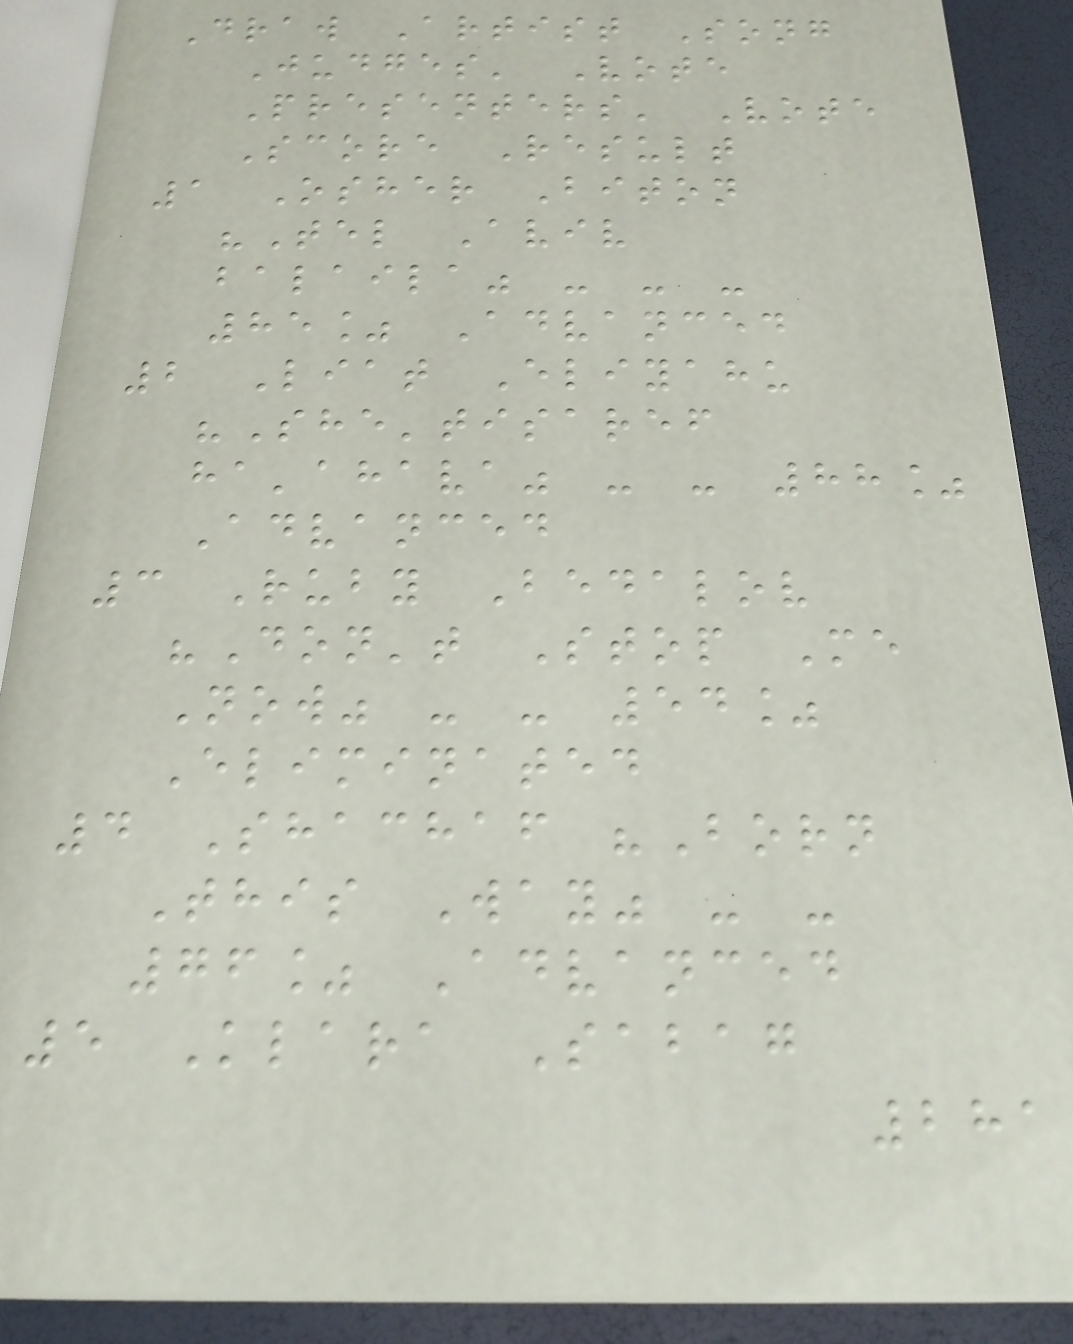Draw Artist Song
Judges' Vote
Presenters' Vote
Score Result
1 Osher Biton
"Tel Aviv
balaila" - - -
85% Advanced
2 Liat Eliyahu
"She'tisaref
ha'ahava" - - 88%
Advanced
3 Ruby Bedalov
"Don't Stop Me
Now" - - 54%
Eliminated
4 Shachaf "Born
This Way" - -
76% Advanced
5 Klara Sabag
281
